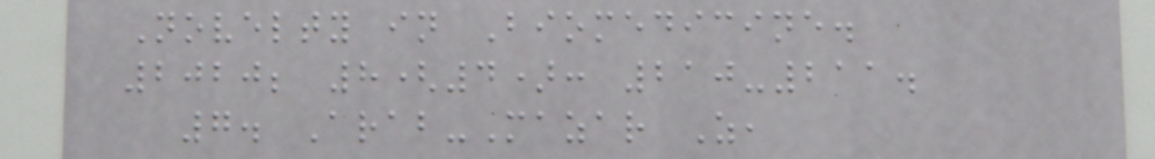Novelty in Biomedicine.
2020; 8(4): 210-211.
7. Arab-Mazar Z,
